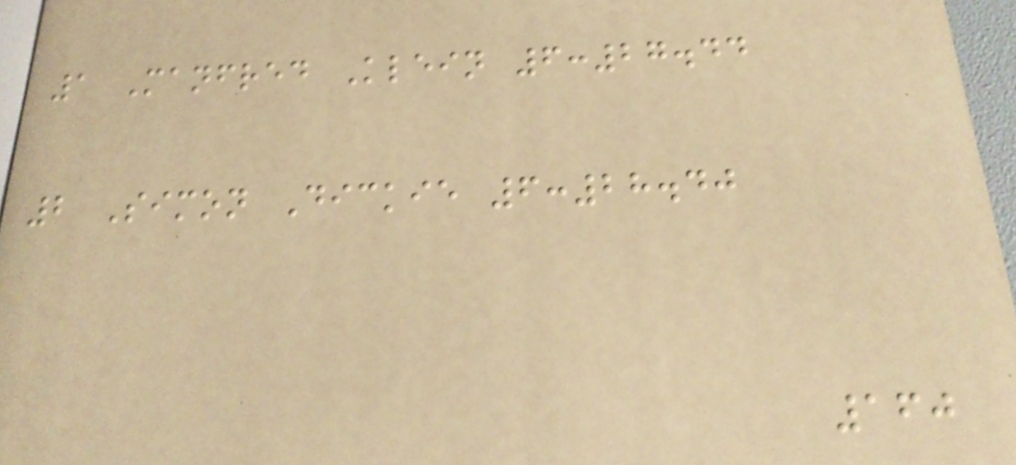1 Manfred Klein 6:27.44
2 Simon Dickie 6:28.40
160
